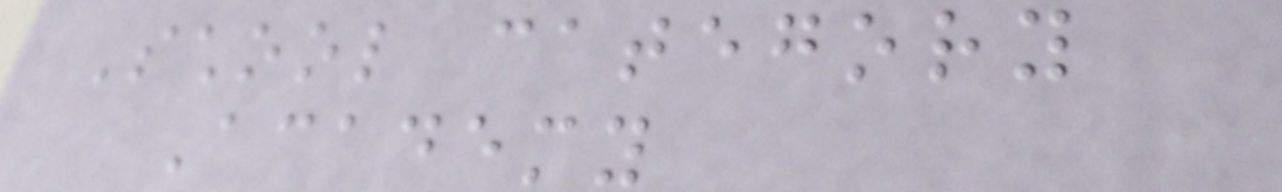School category
Academy
